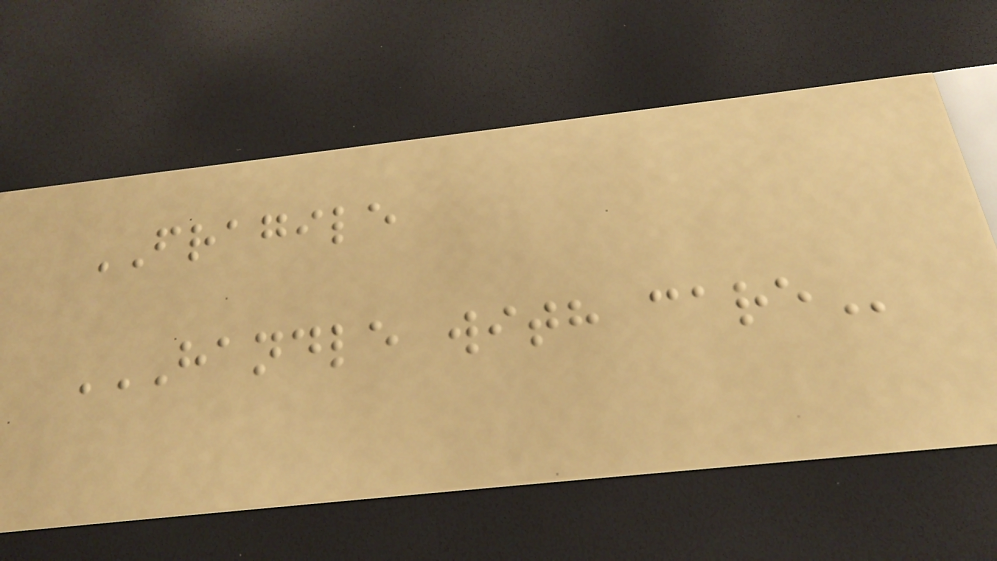FRAGILE
HANDLE WITH CARE
